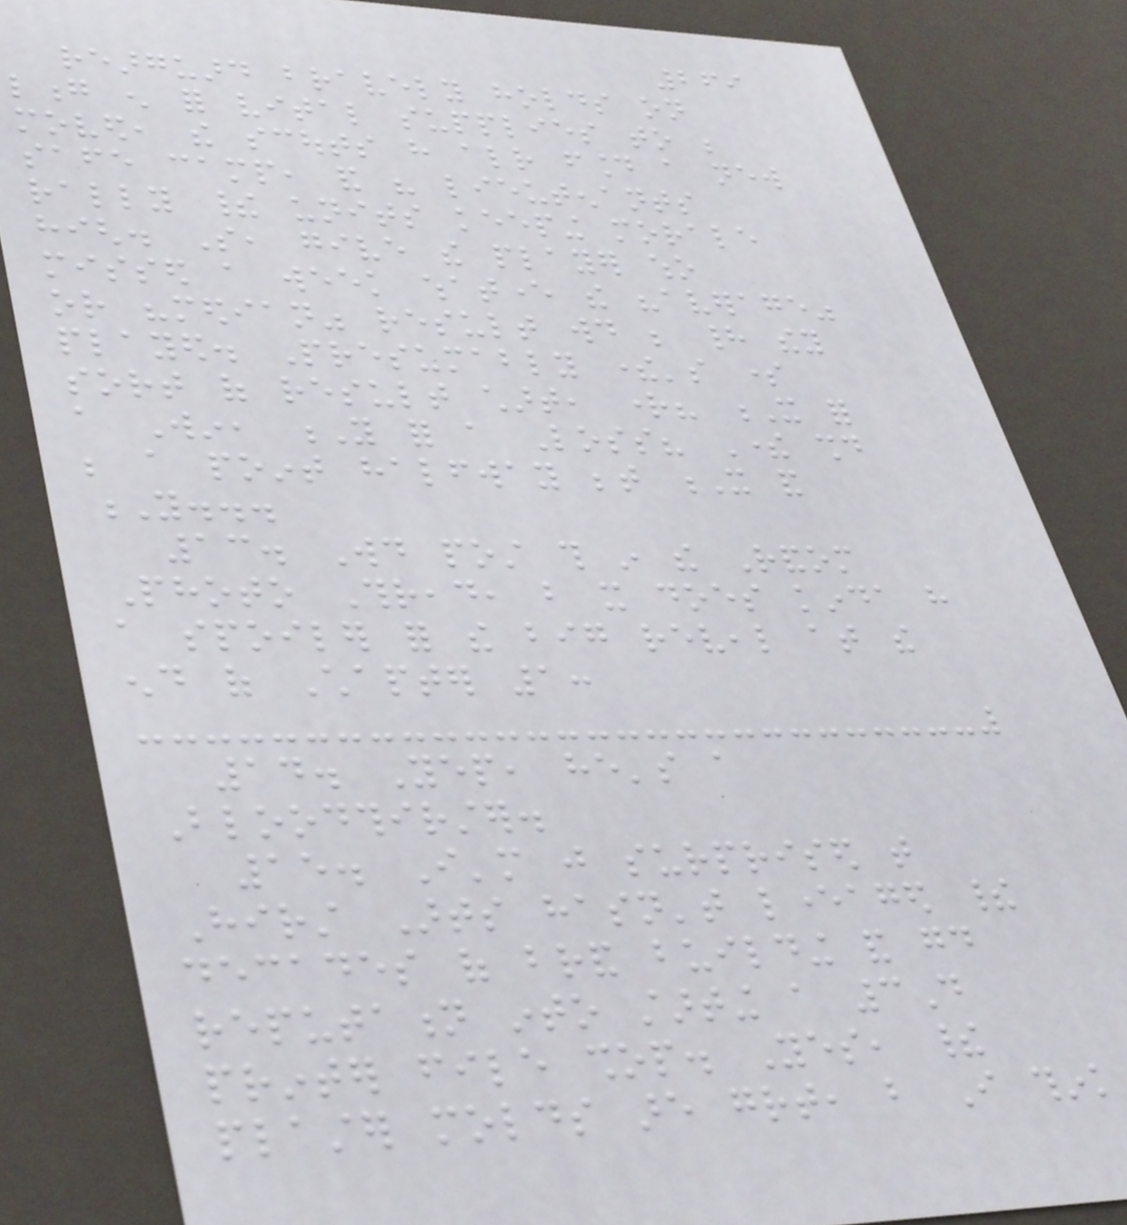269
rearguard bravely holds on
long enough for vital supplies to be
moved, the scouts have already found a new
safe camp, and his lieutenants
rally their units keeping morale
high. So, give the player who
missed a week whatever the "average"
or "median" result would be had they
played. Presumably there's some
sort of result chart, right? X for
a Win, Y for a Loss? There should
be a point halfway between X and
Y...
13. Would post this in the Random
Photo Thread, but it does kinda have
a spoiler for the big reveal at the
end of Chapter 1:
14. Yep, he's a
Bloodthirster.
15. I'm just surprised that
Hirst Arts hasn't leveraged their
decades of brand building and good
reputation into starting a 3D
printer file shop. Yes, their
plaster molds are great, but I think
